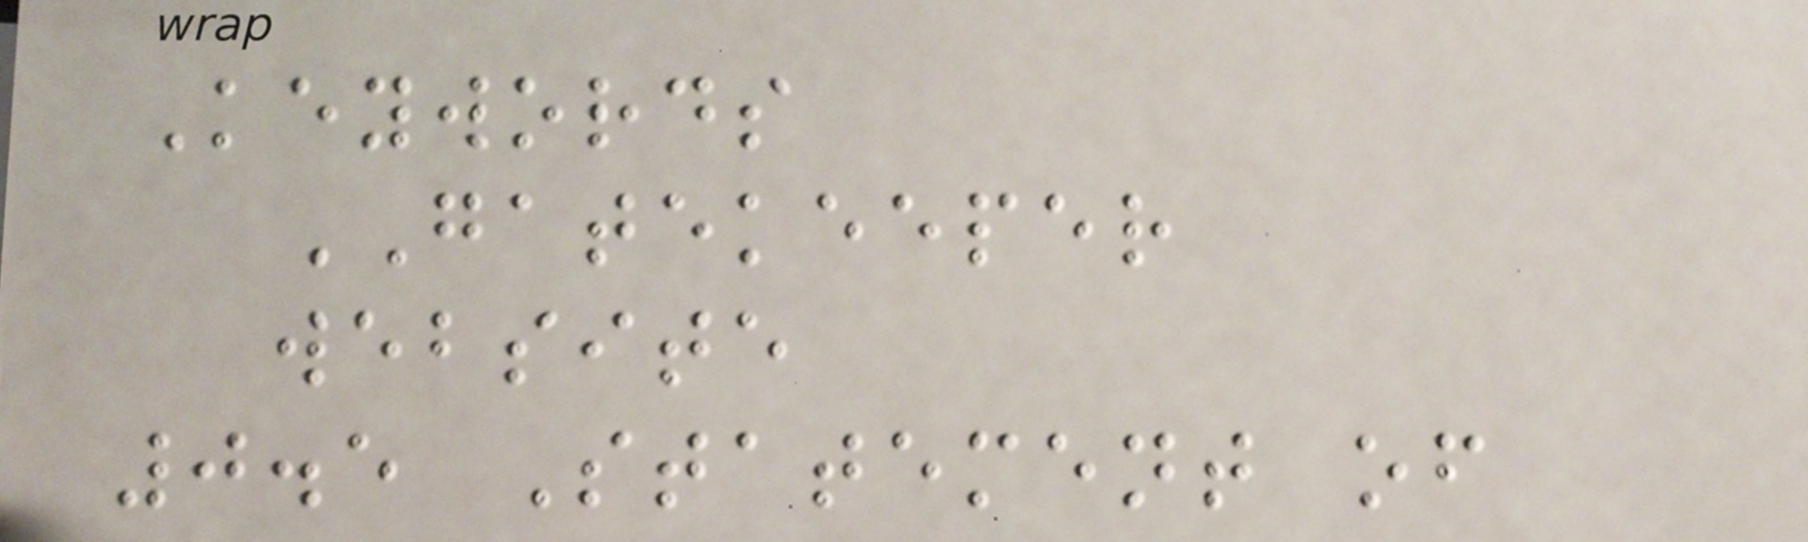Keywords
GATEKEEPER
website
0.5 Statement of
